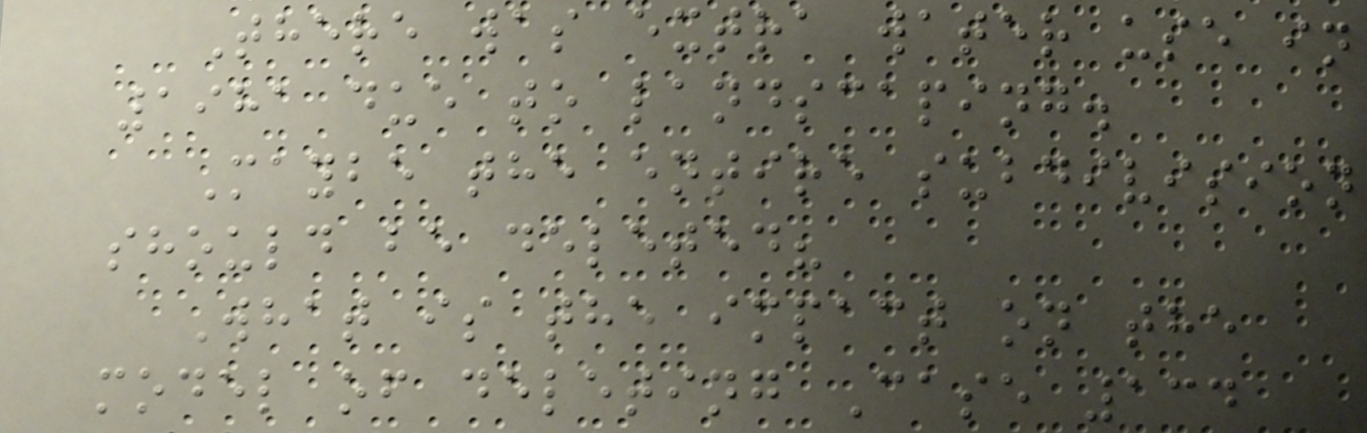There was extra water use in
1981 due to landscaping.
Maybe the entire subdivision
should be deleted?
What is the impact on the
model of deleting Case 134
